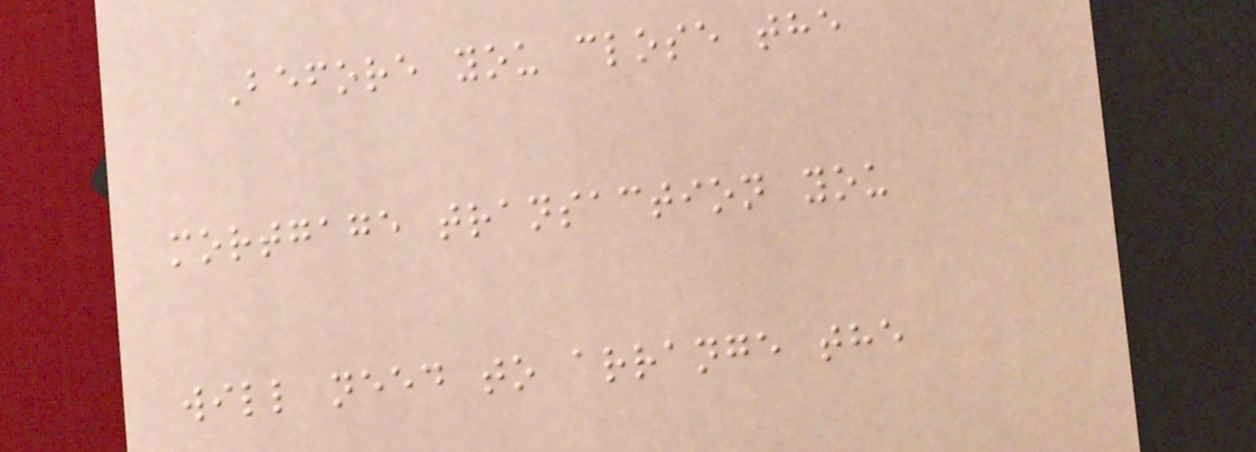Before you close the
mortgage transaction you
will need to arrange the
